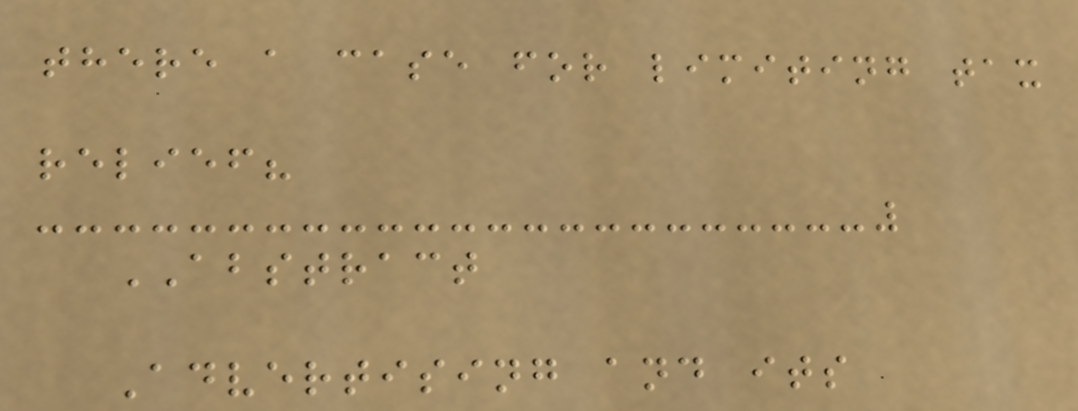there a case for limiting tax
relief?
ABSTRACT
Advertising and its
